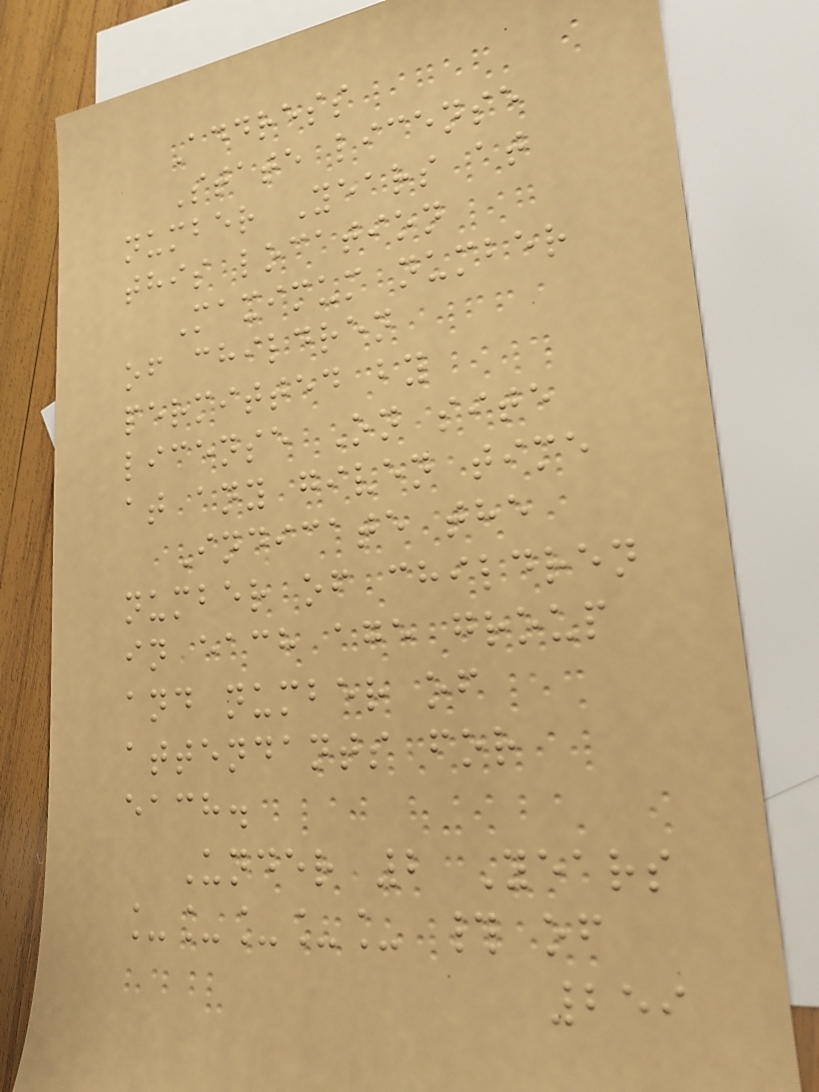Address
State license
number Years at
this location
Maximum number
of children
permitted by
license On site
at any given time
Indicate the
number of children
in each age group
and number of
attendants for
each.
Under 2 Years
_____ # of
259
